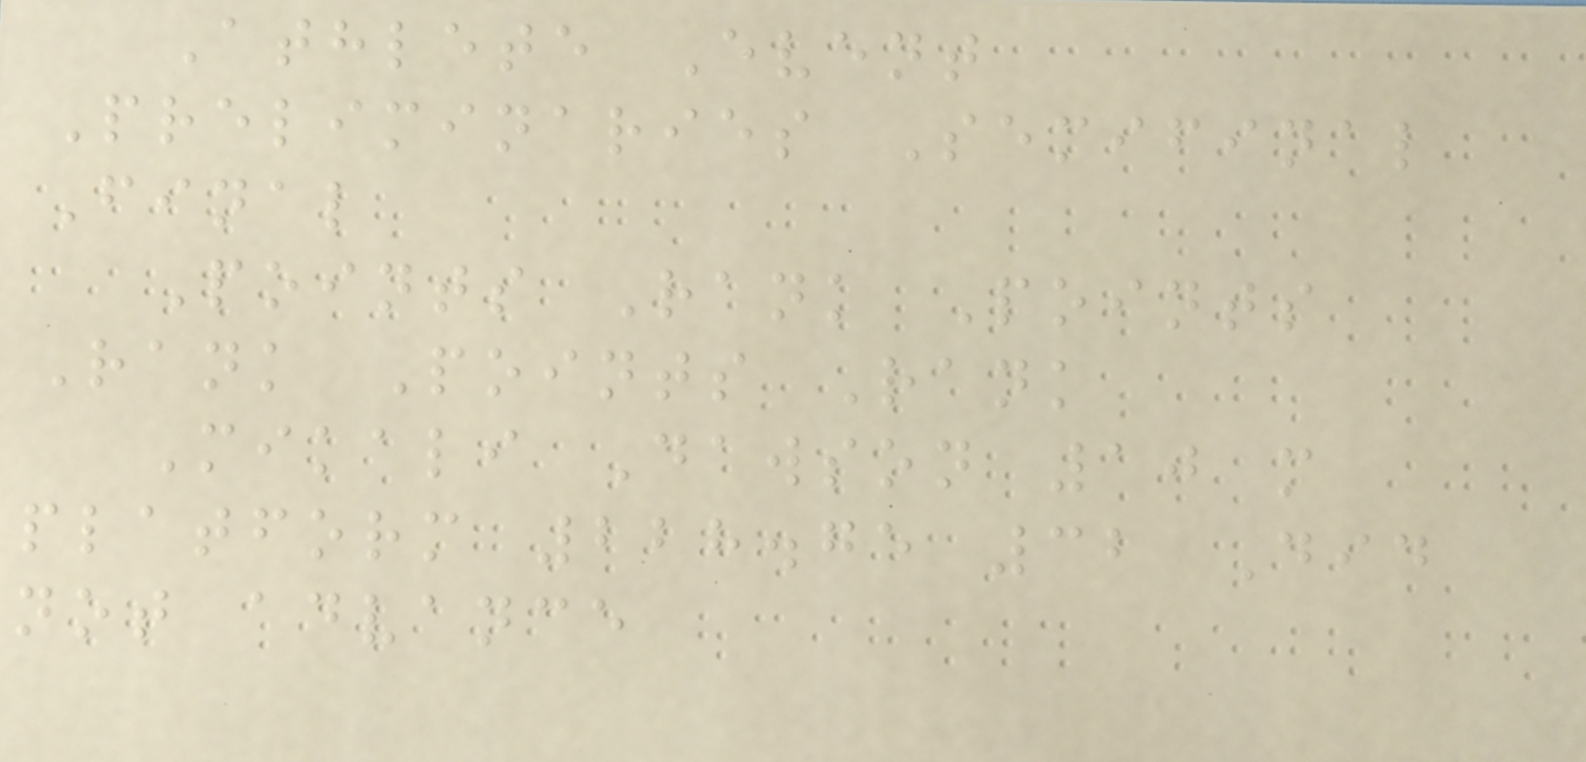Athlete Event
Preliminaries Semifinal
Final
Points Rank Points
Rank Points Rank
Mikali Dawson 10 m
platform 228.75 32 Did
not advance
